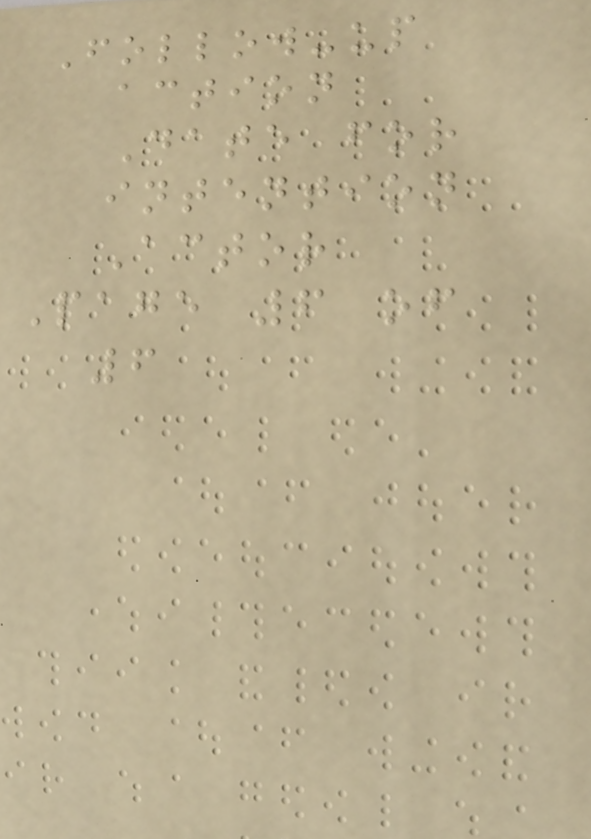Follow-up
action
Date for
intention
Actor
Page 6 of
6
